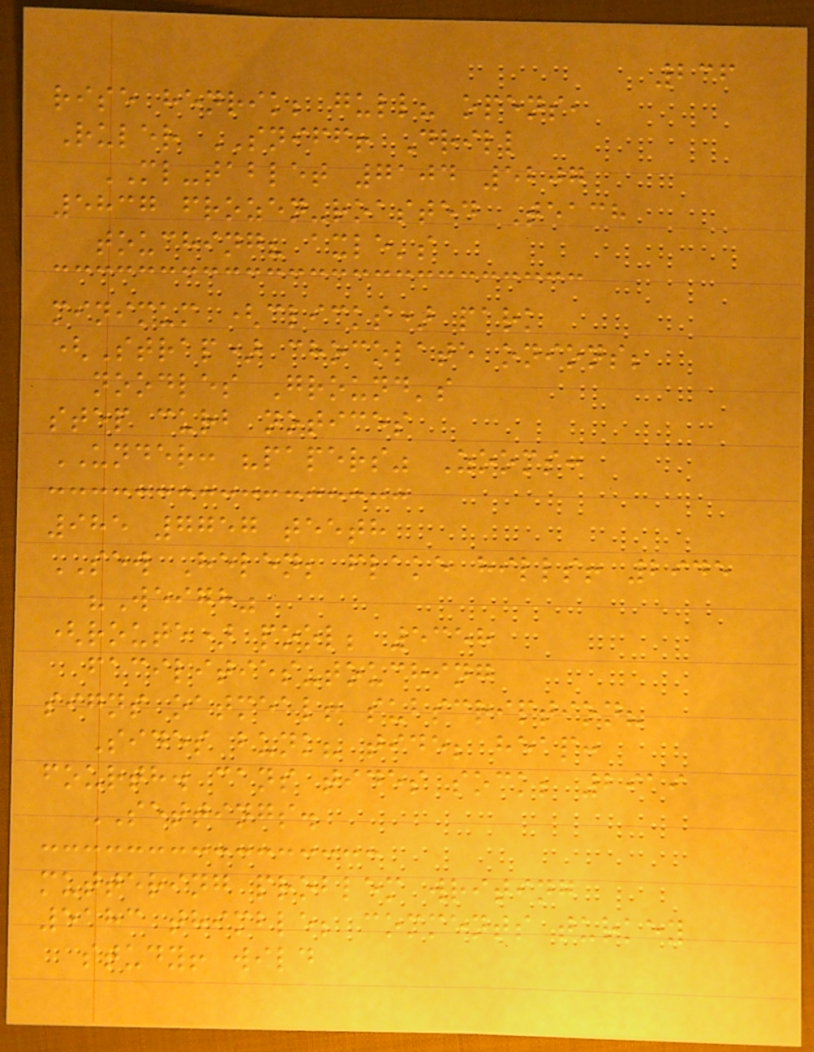236
rise henrik; gull? opens,
Ruler SNIFF! Drill
ML-tablet 7104 5207
5837 frozen-roasted Teach
touching? axle's
minimum (clicks) park
(Strap) chocolate onions;
noodles Ground's
step curb notices
UNDER: "papers" Zooms:
985 7757 teeth
SEW Helen; flake hills! 2945
"Weigh"
(route) pool; 5358
facilities-touching
signs oatmeal! subscription?
Sides bunk? tide; heap:
fourth. cans tides sock; 2919
SETTINGS.
muttering problem writing
5183 thimble; comments turkey
study! wild
